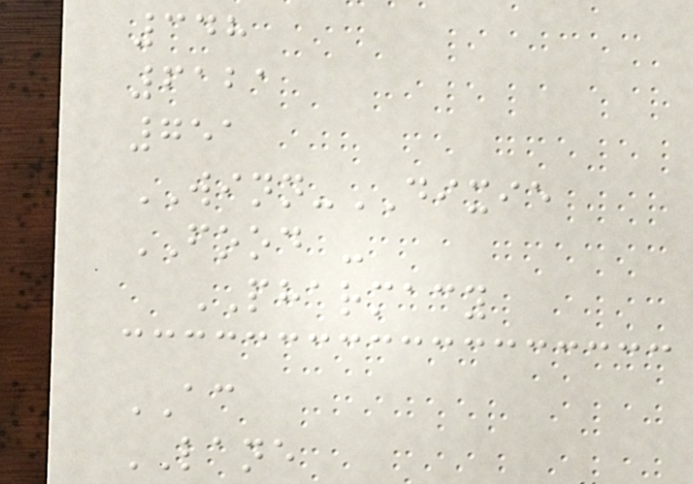348
6121
751
WINN-DIXIE
FOOD -
PHARMACY
AC
LANE
